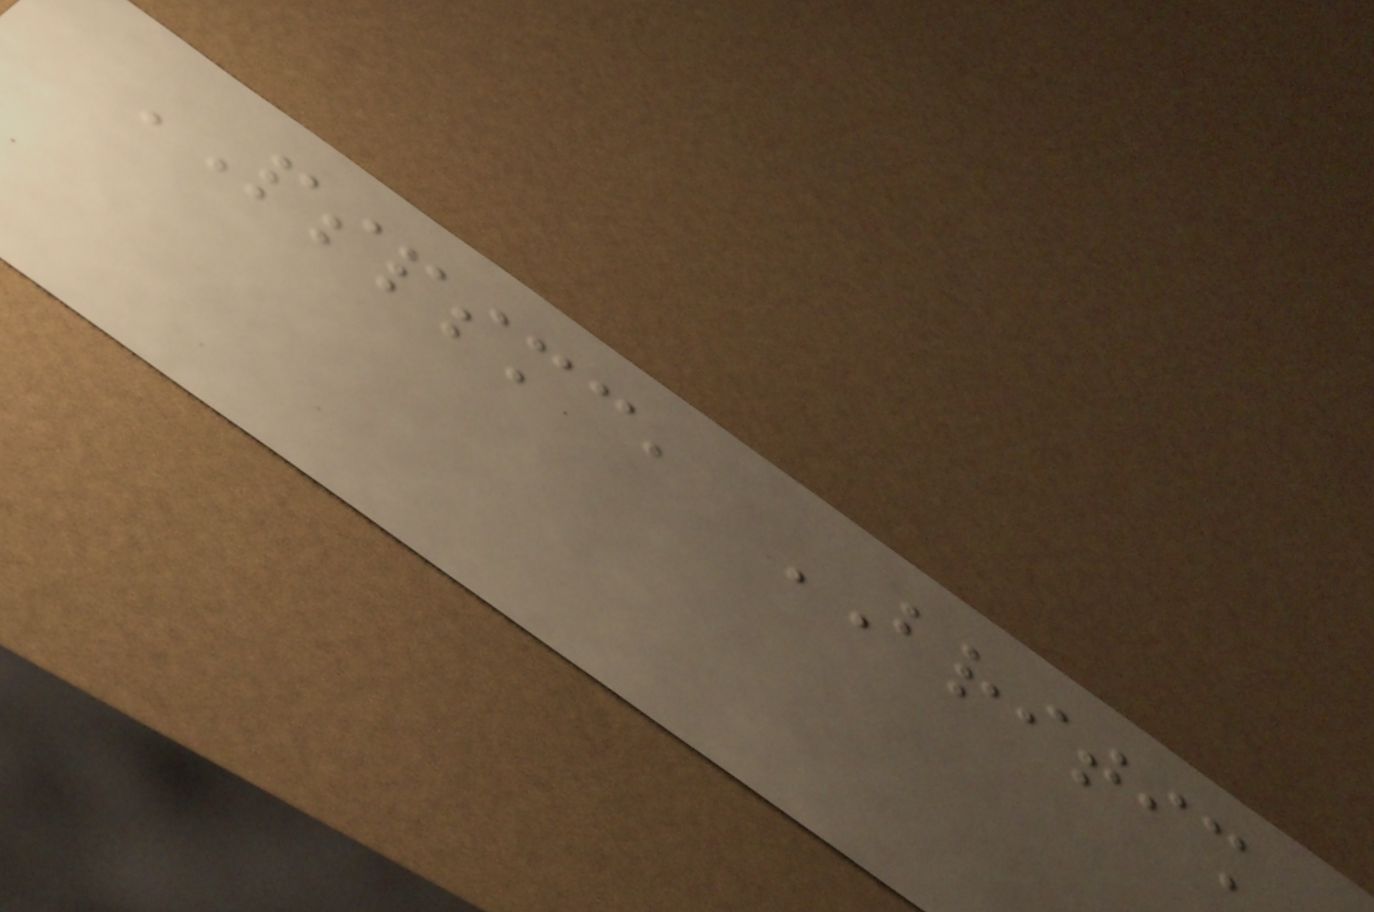PSPSMC, BRITISH
